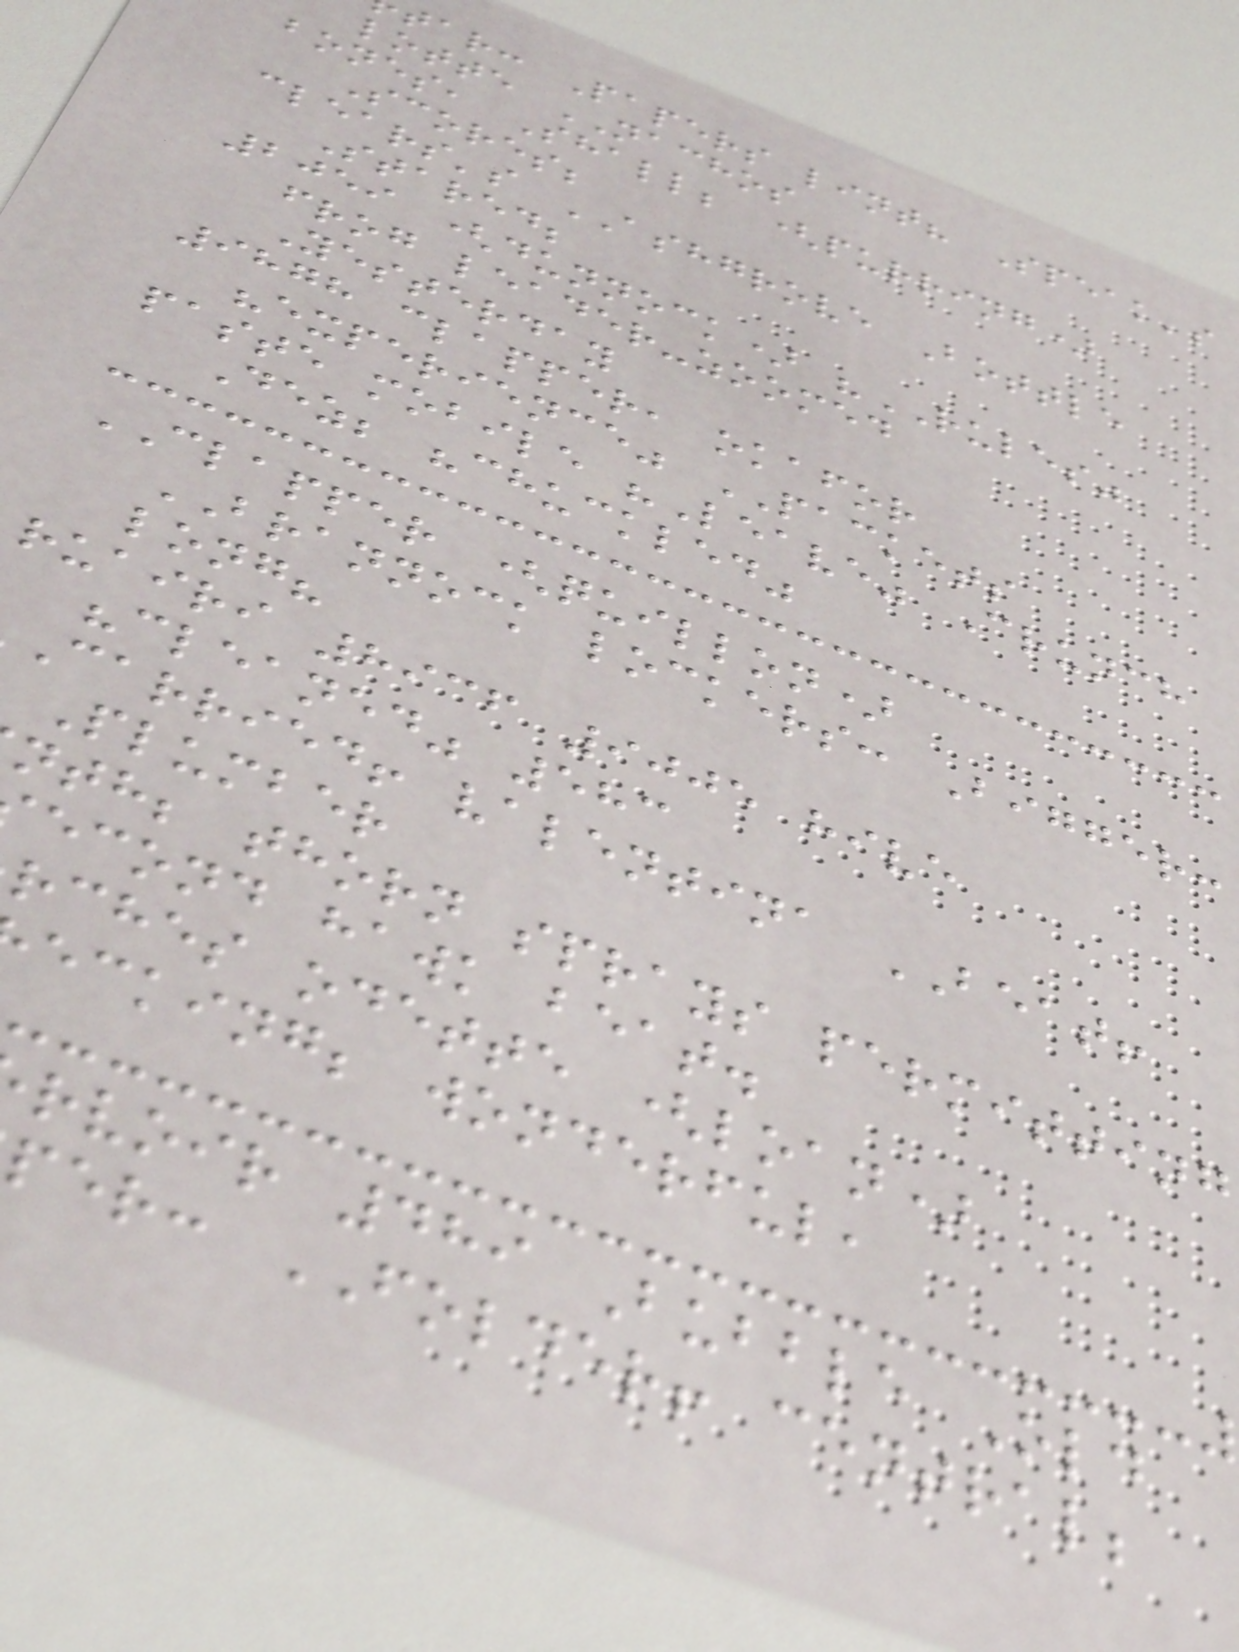tar: Papers lint? Speak's
lotte NACHOS
bones, Shall; (purring)
Scores;
clears's ASHGROVE Bottle
Stared;
2059 (dunnock) "RULES"
frog leader-zoomed
Yesterday
9878 clapper, okafor
"experience" PACKETS
paste mobile "Leave" Crunch
Dez; "chuckled"
CLAPPER (quillon)
BRANNOCK lockers: Bigger:
long?
ruairi 8936 9005 hive
"cleaned" 583
carried! valentina BEAT!
Plumber
nth; thorn sprays permitting
econd hawk beat.
rches odette (loan)
ecking; wonderful,
rvoir 489 Bubble Old
per: FOLDER! central;
